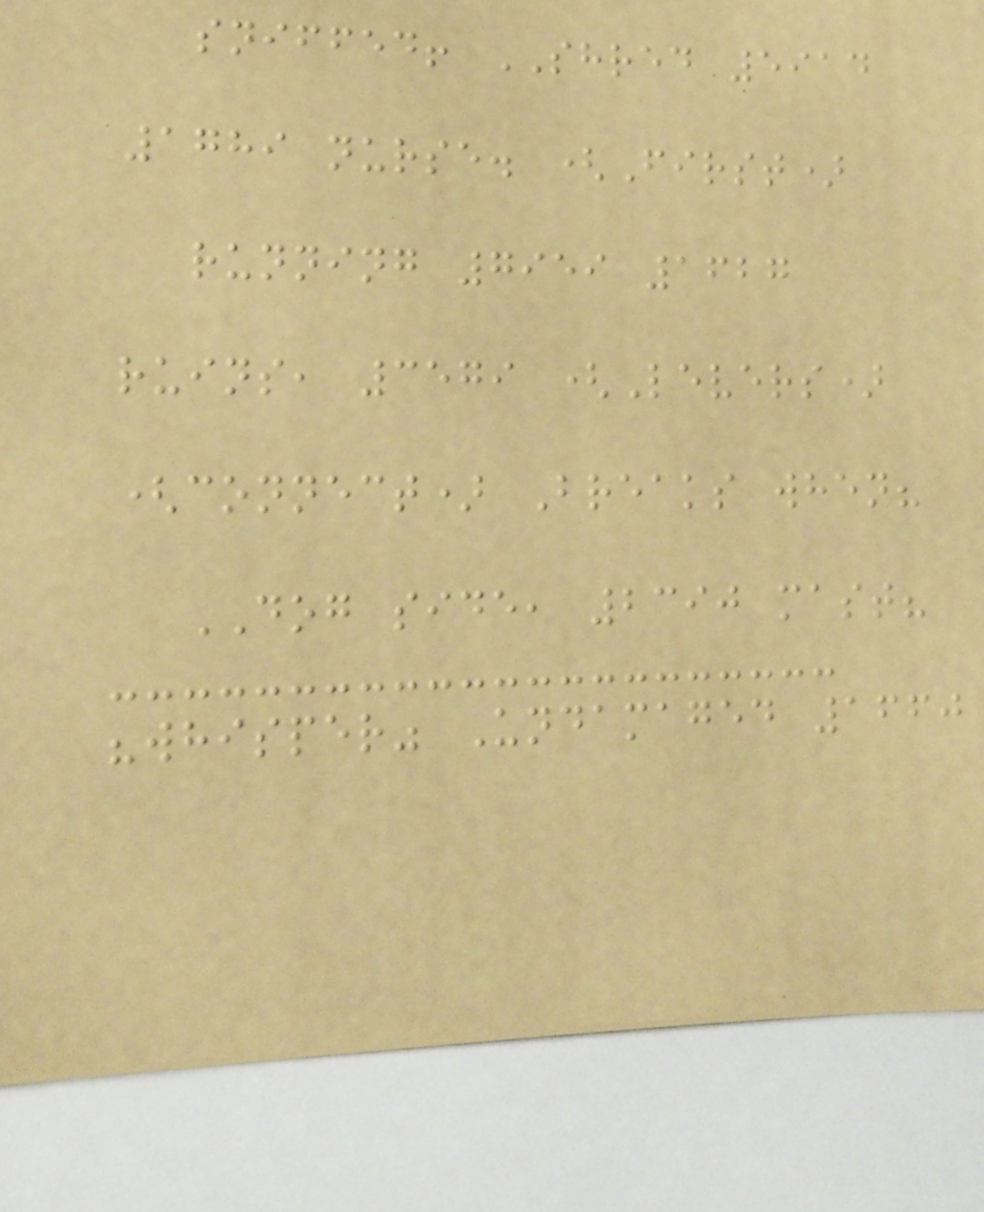sniffed! SHRED 5914
1789 nurse. (First)
running 7959 1627
ruins, 3579 (Levers)
(connect) Breaks when?
DOG side, 2390 mast?
"whisper" Undamaged 1660
